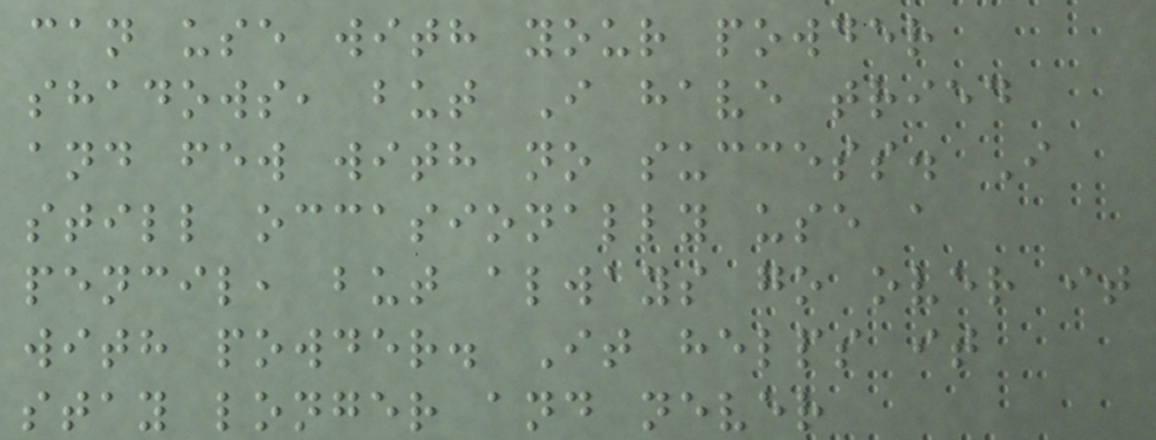can use with your powder
shadows, but I have tried
and few with no success. I
still occasionally use a
pencil, but always go over it
with powder. It helps it
stay longer and never
